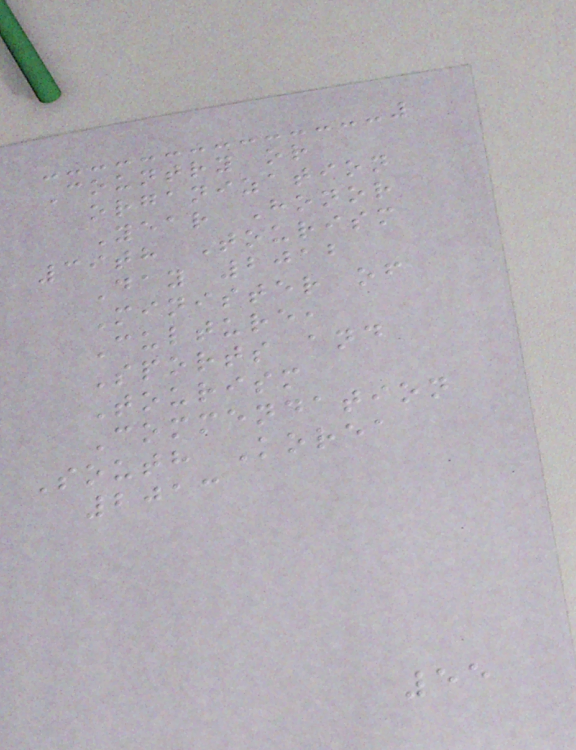Country or
organization
Year Honor
39th Tourism
Day 2012
Minister of
Culture,
Sports and
Tourism
Commendation
South Korea
2013
55
